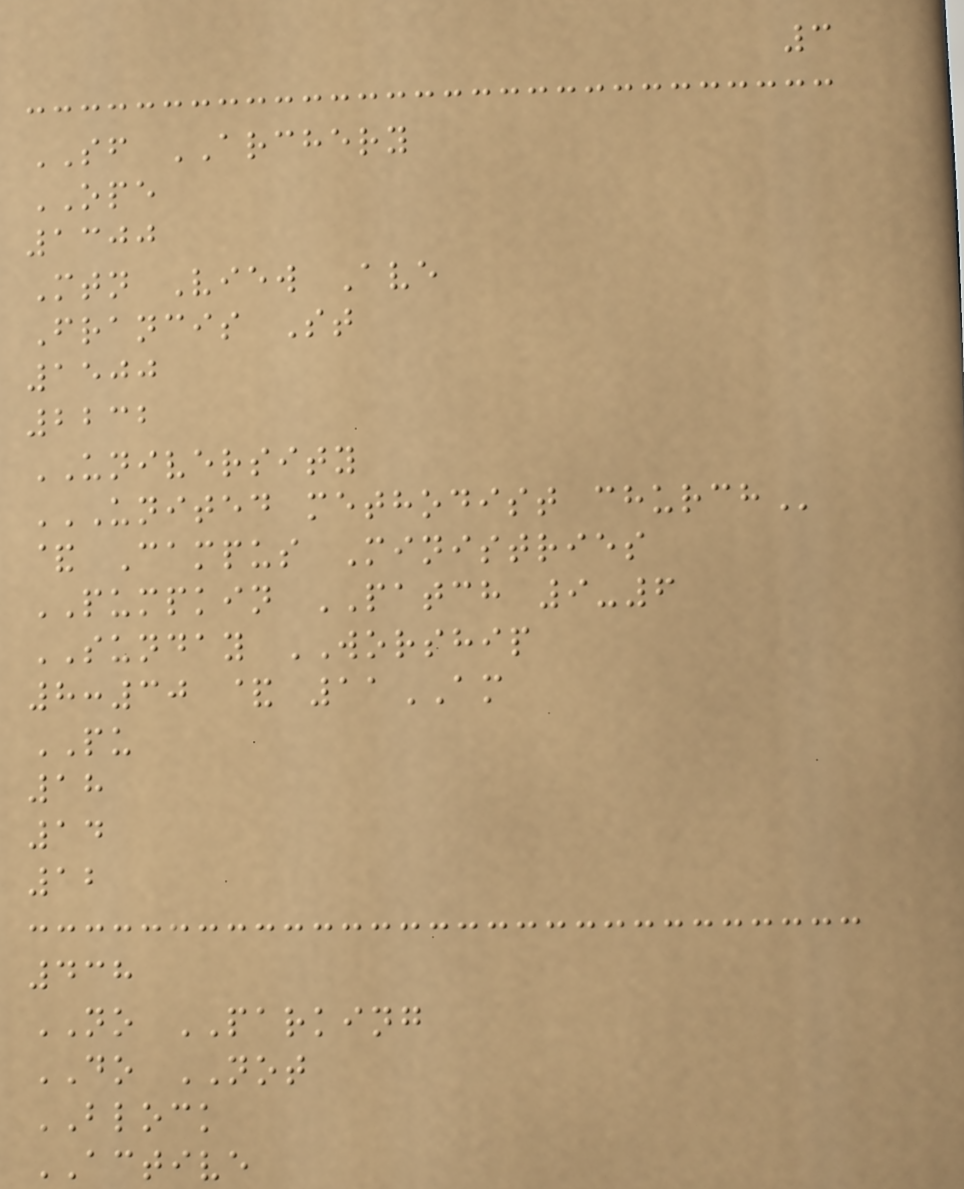3
SF ARCHERY
OPE
1300
Mtn View Ave
Francis St
1500
2232
UNIVERSITY
UNITED METHODIST CHURCH
& Campus Ministries
PUMPKIN PATCH 9-6
SUNDAY WORSHIP
8:30 & 11AM
PU
18
14
12
438
NO PARKING
DO NOT
BLOCK
ACTIVE
